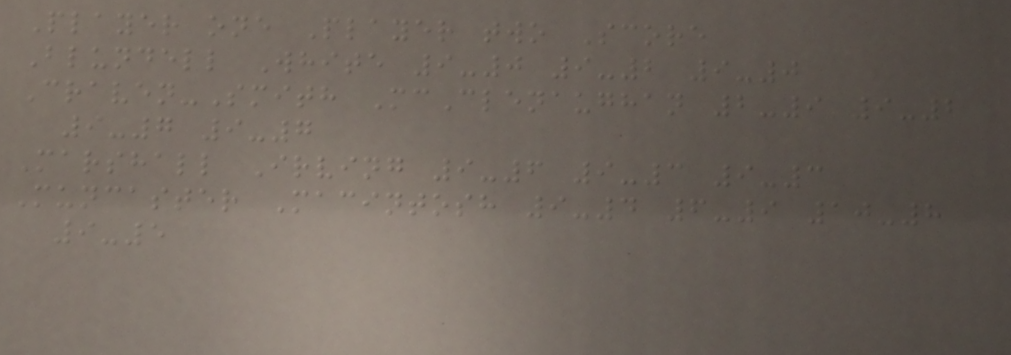Player one Player two Score
Blundell White 9-0 9-2 9-0
Craven-Smith McClenaughan 2-9 9-2
9-7 9-7
Marshall Irving 9-6 9-3 9-3
Muncaster Macintosh 9-4 6-9 10-8
9-5
